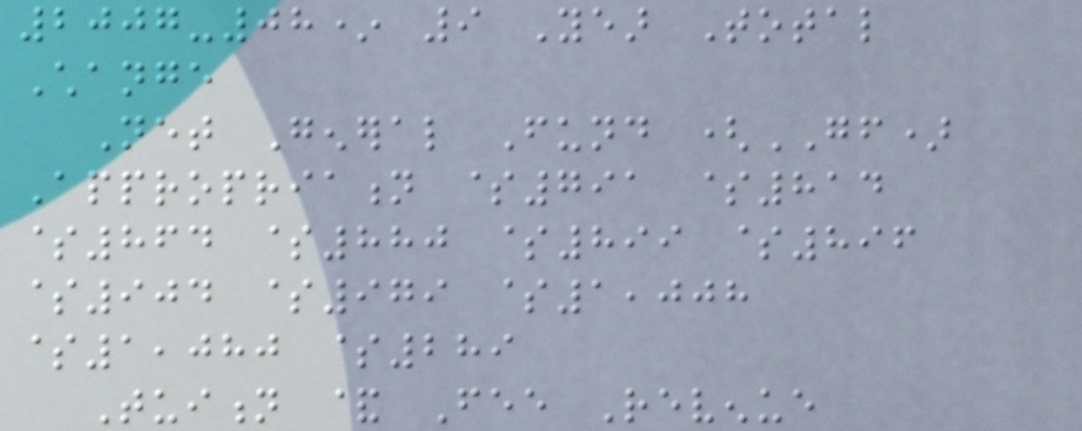2007-08* 9 Year Total
Change
Net General Fund (GF)
Appropriation $791 $814
$864 $880 $899 $896
$904 $979 $1,008
$1,080 $289
Tuition & Fee Revenue
